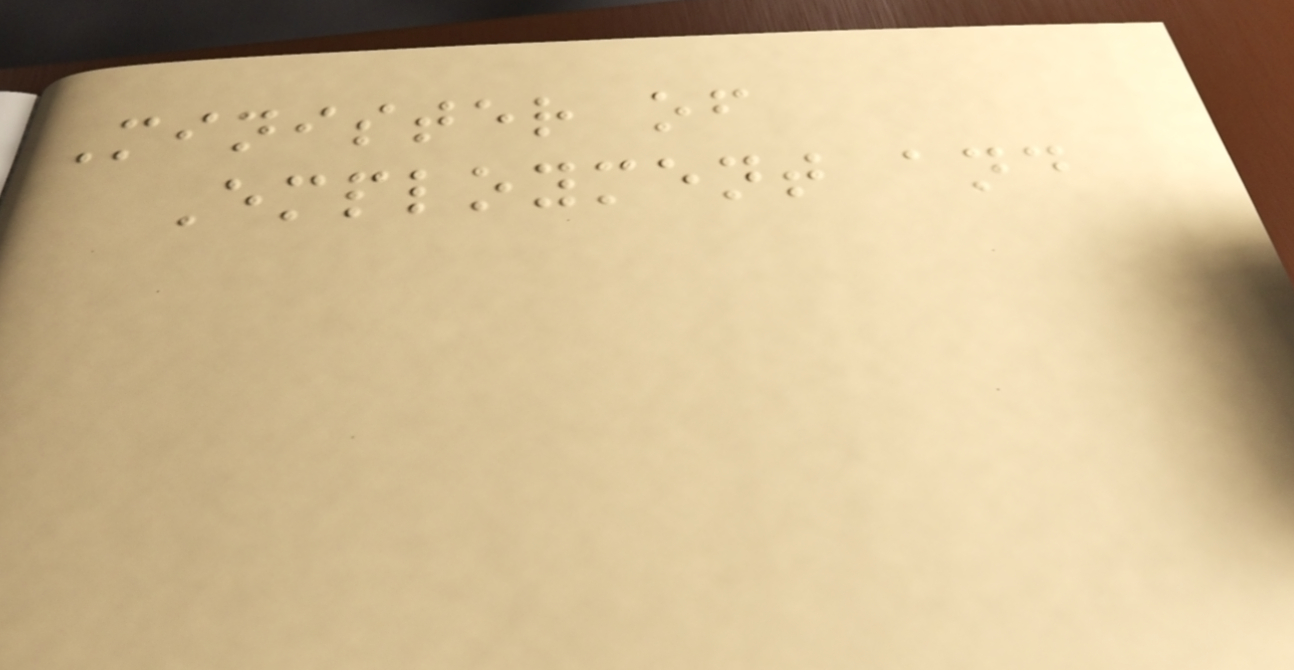Minister of
Employment and
